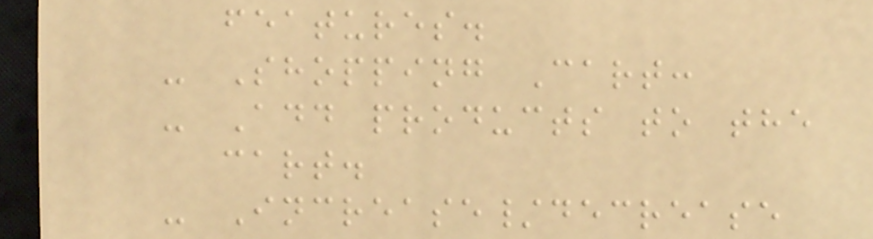features.
- Shopping Cart:
- Add products to the
cart.
- Increase/decrease
